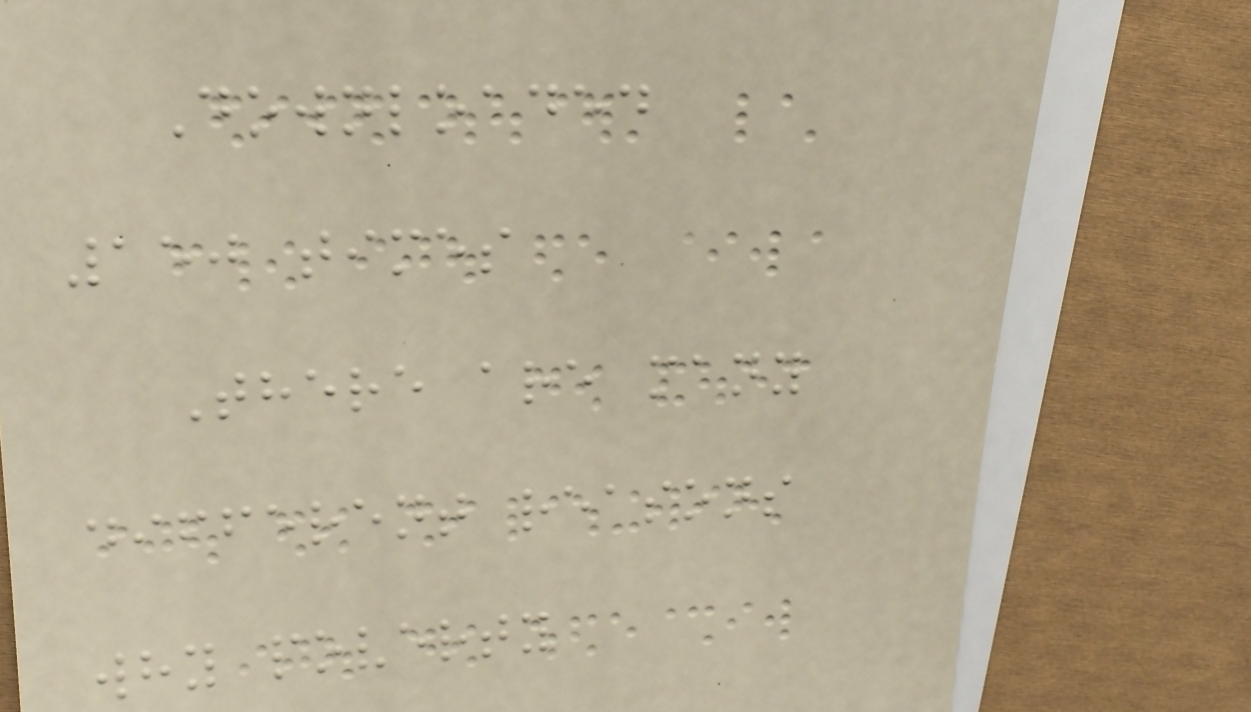Downloaded
150 times
There are many
different reasons
why poverty
